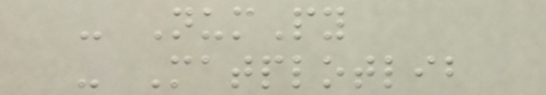- NumPy
- Matplotlib
